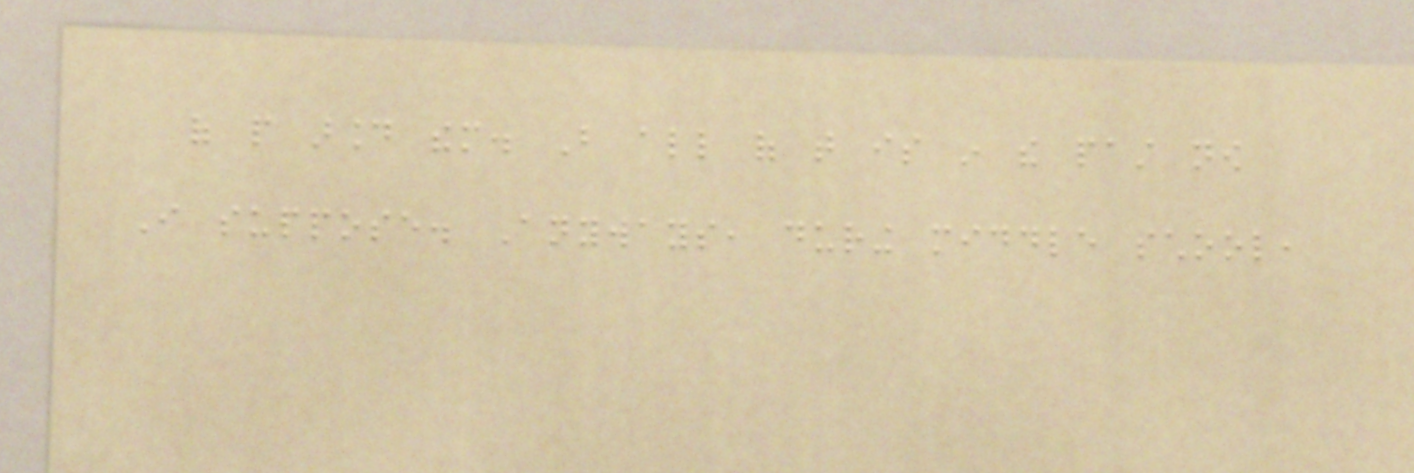of people around them. But all of that is in the past now
I suppose. Anyways, during middle school,
